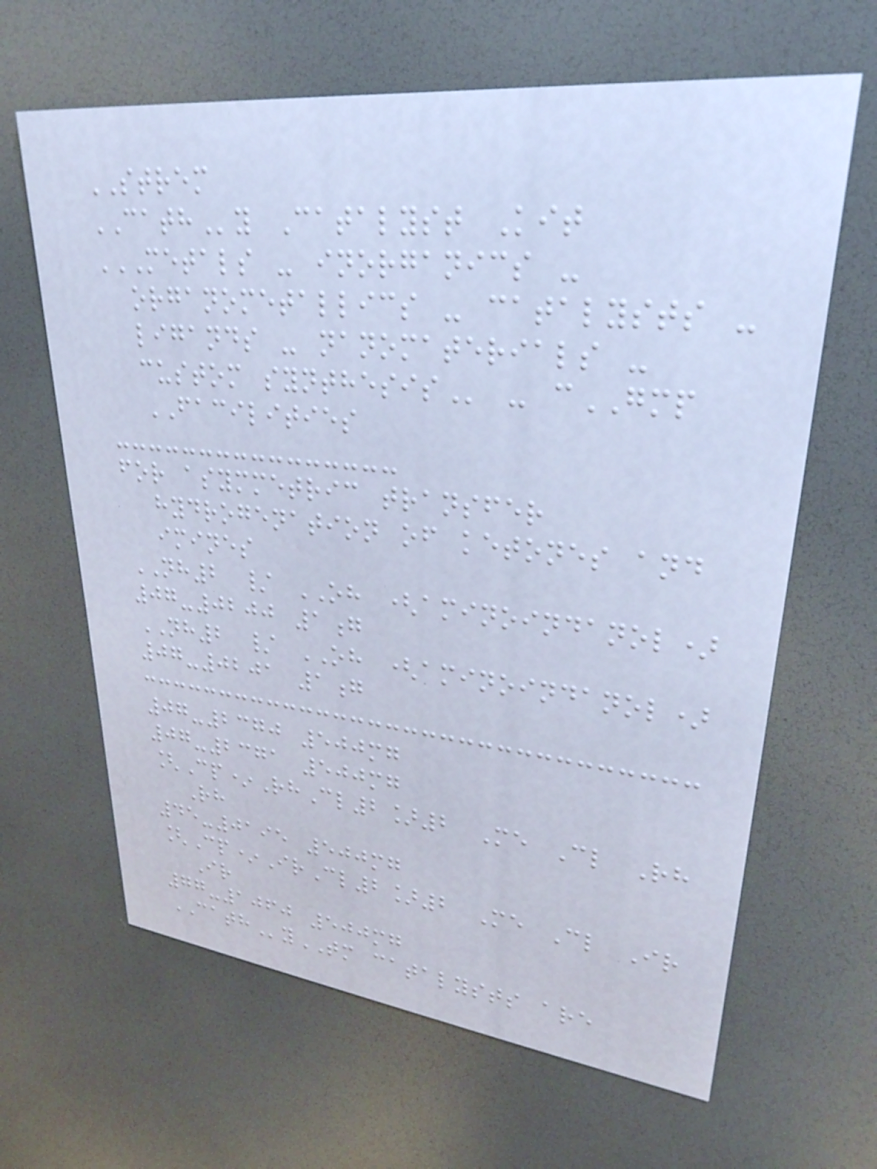STREM
CATHy Catalyst Kit
METALS - INORGANICS -
ORGANOMETALLICS - CATALYSTS -
LIGANDS - NANOMATERIALS -
CUSTOM SYNTHESIS - cGMP
FACILITIES
for asymmetric transfer
hydrogenation of ketones and
imines
NH2 / OH (aminoindanol)
07-0200 1g
NH2 / OH (aminoindanol)
07-0201 1g
07-2370 500mg
07-2371 500mg
[Cp*RhCl2]2 Me Cl Rh
Rh
45-0195 500mg
[Cp*IrCl2]2 Me Cl Ir
Ir
77-1060 500mg
CATHyTM catalysts are
